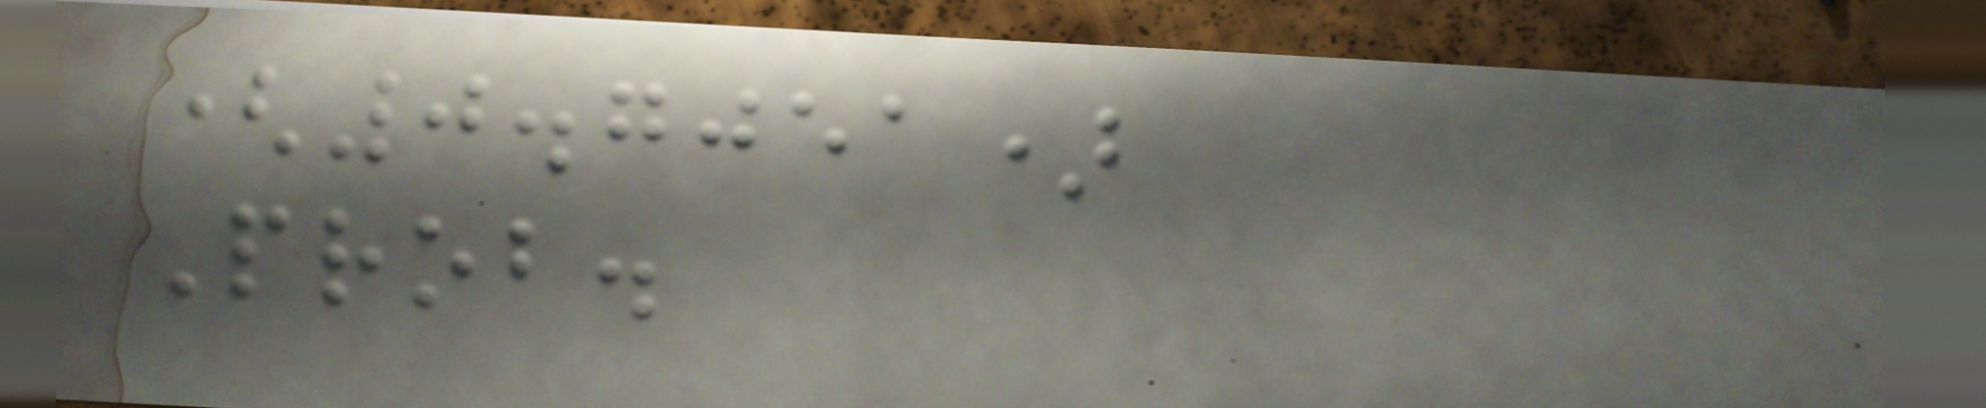(0.7051)
Prob.
